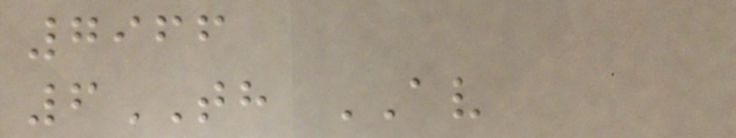7966
6TH AV
